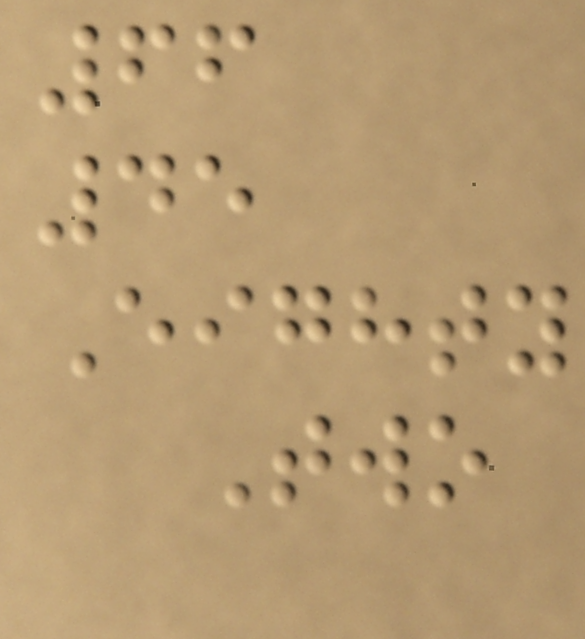66
45
Eighty
Two
